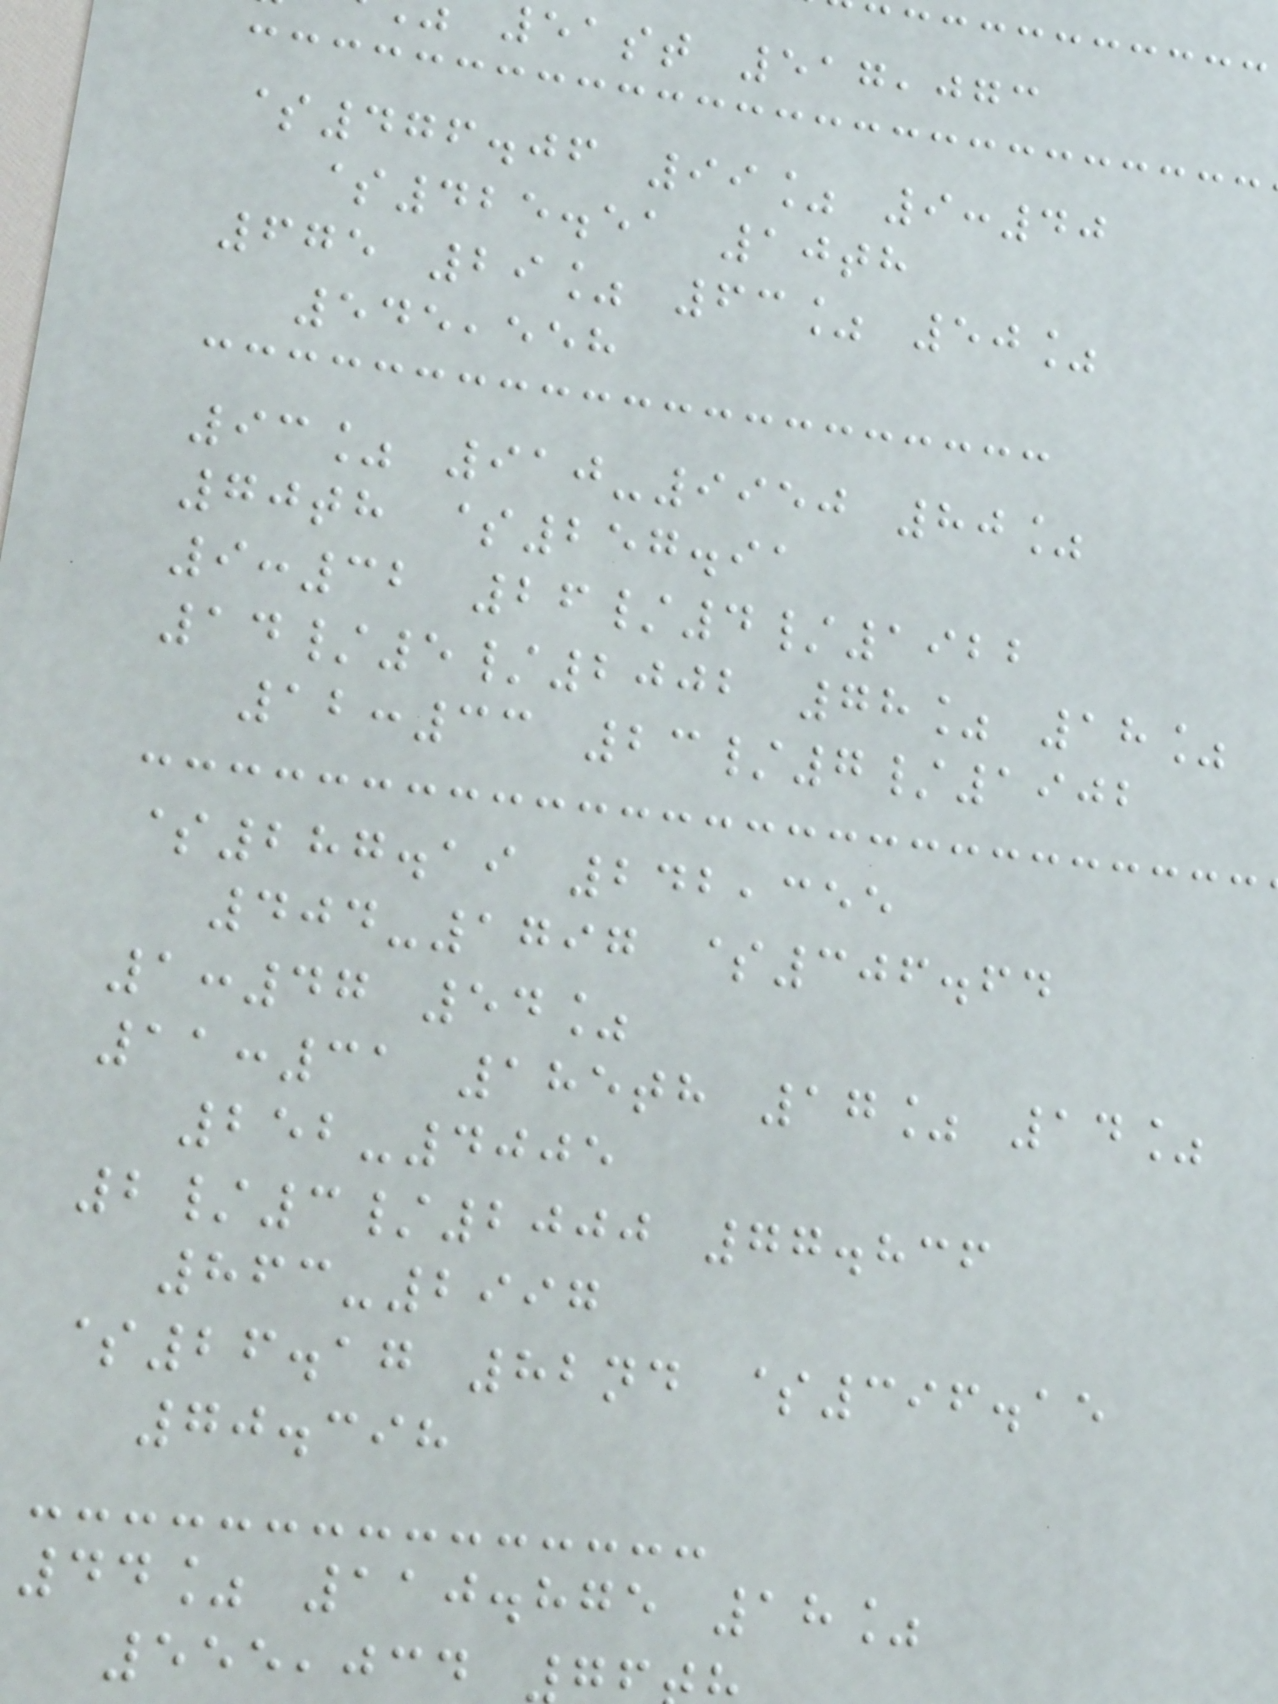51st 517,073
$476.06 99% 9:40
$425.51 10th
675 29% 63% 50%
545,558
93% 910-9950 80%
70th $257.91
9:32 26/4/1922
14/5/2002 78% 18%
12:33 23/7/1902
$287.19 242,355
404-1797 $306.64
1:47 54%
11:31 185th 17% 14%
252-4005
2/3/2000 77.836
863-2997
$26.17 82nd $396.15
70.398
44% 110.875 18%
555,034
